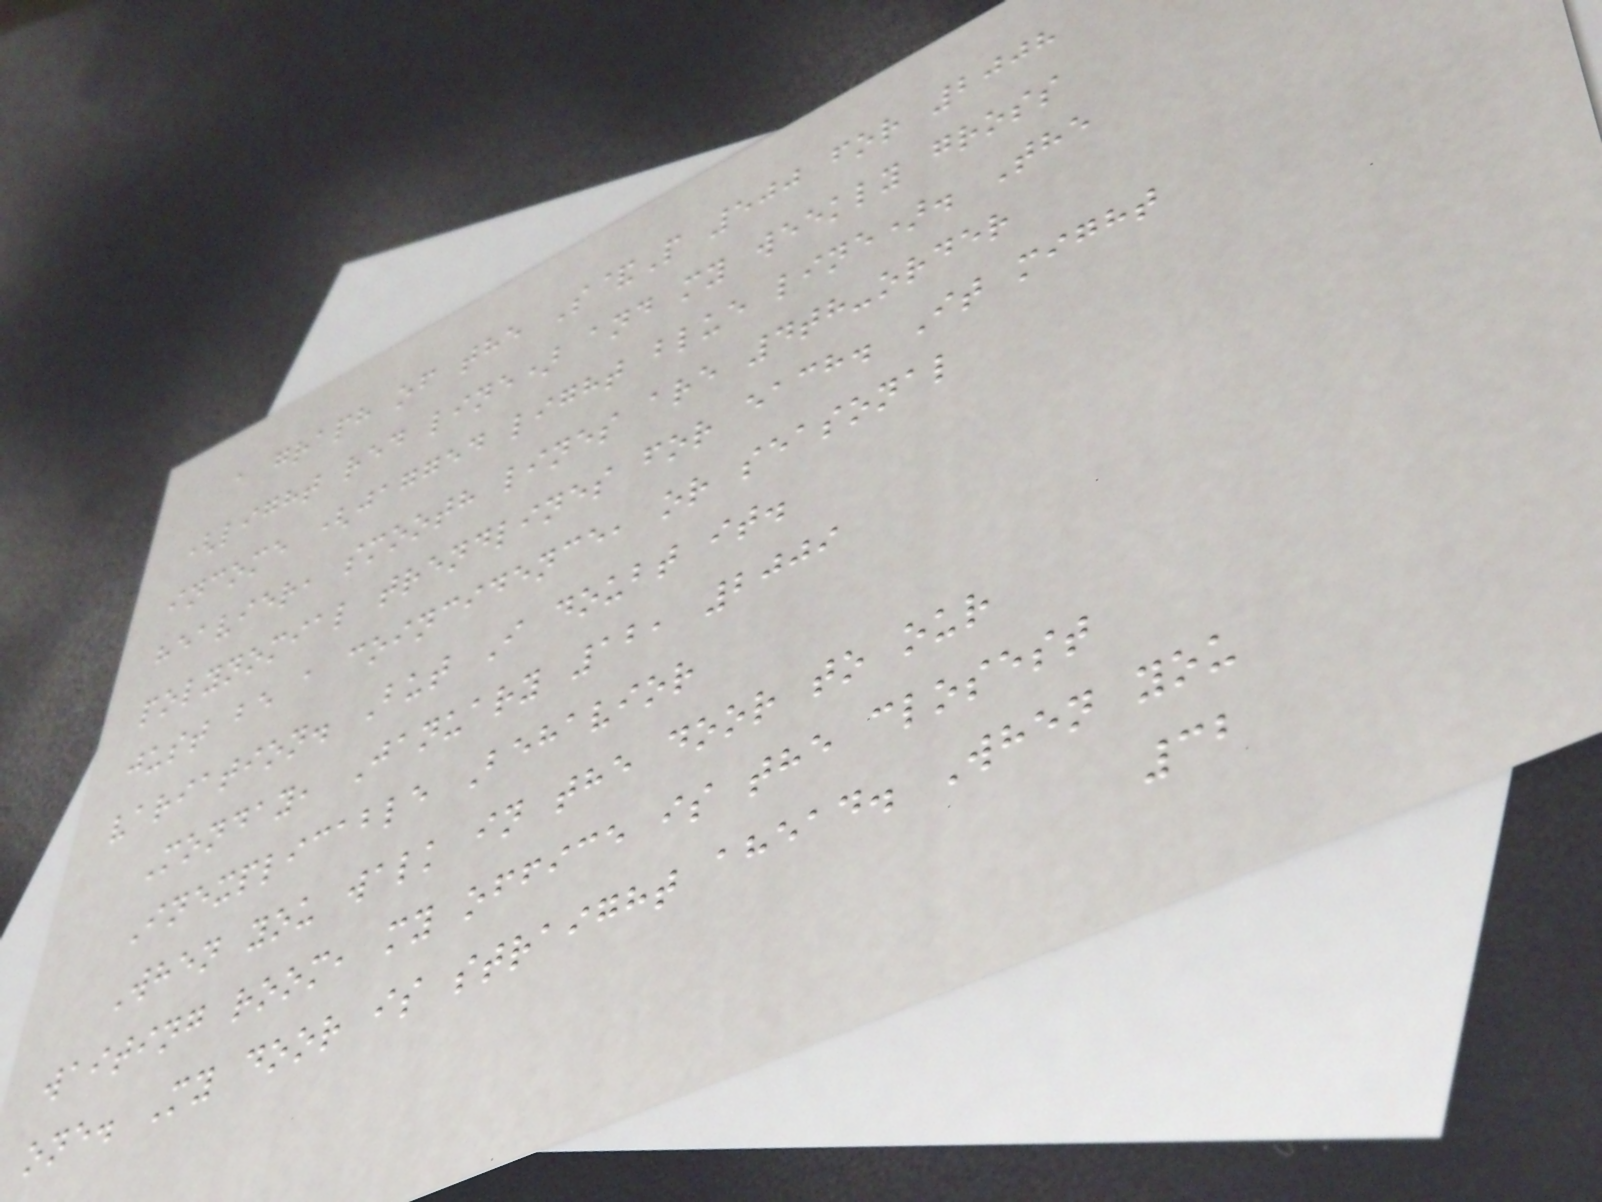a graph of the S&P 500 for 2008
(light red line) and my weekly gross
income (jagged light blue line). The
heavier, smooth lines are 4th-order
polynomial trendlines for each. It might
just be a coincidence, or seasonal
variation. But I doubt it.
Monday, January 12, 2009
Inexplicable Behavior
When you walk in the door to our
waiting room, my office is the closest
one. My door is straight ahead. When you
32
